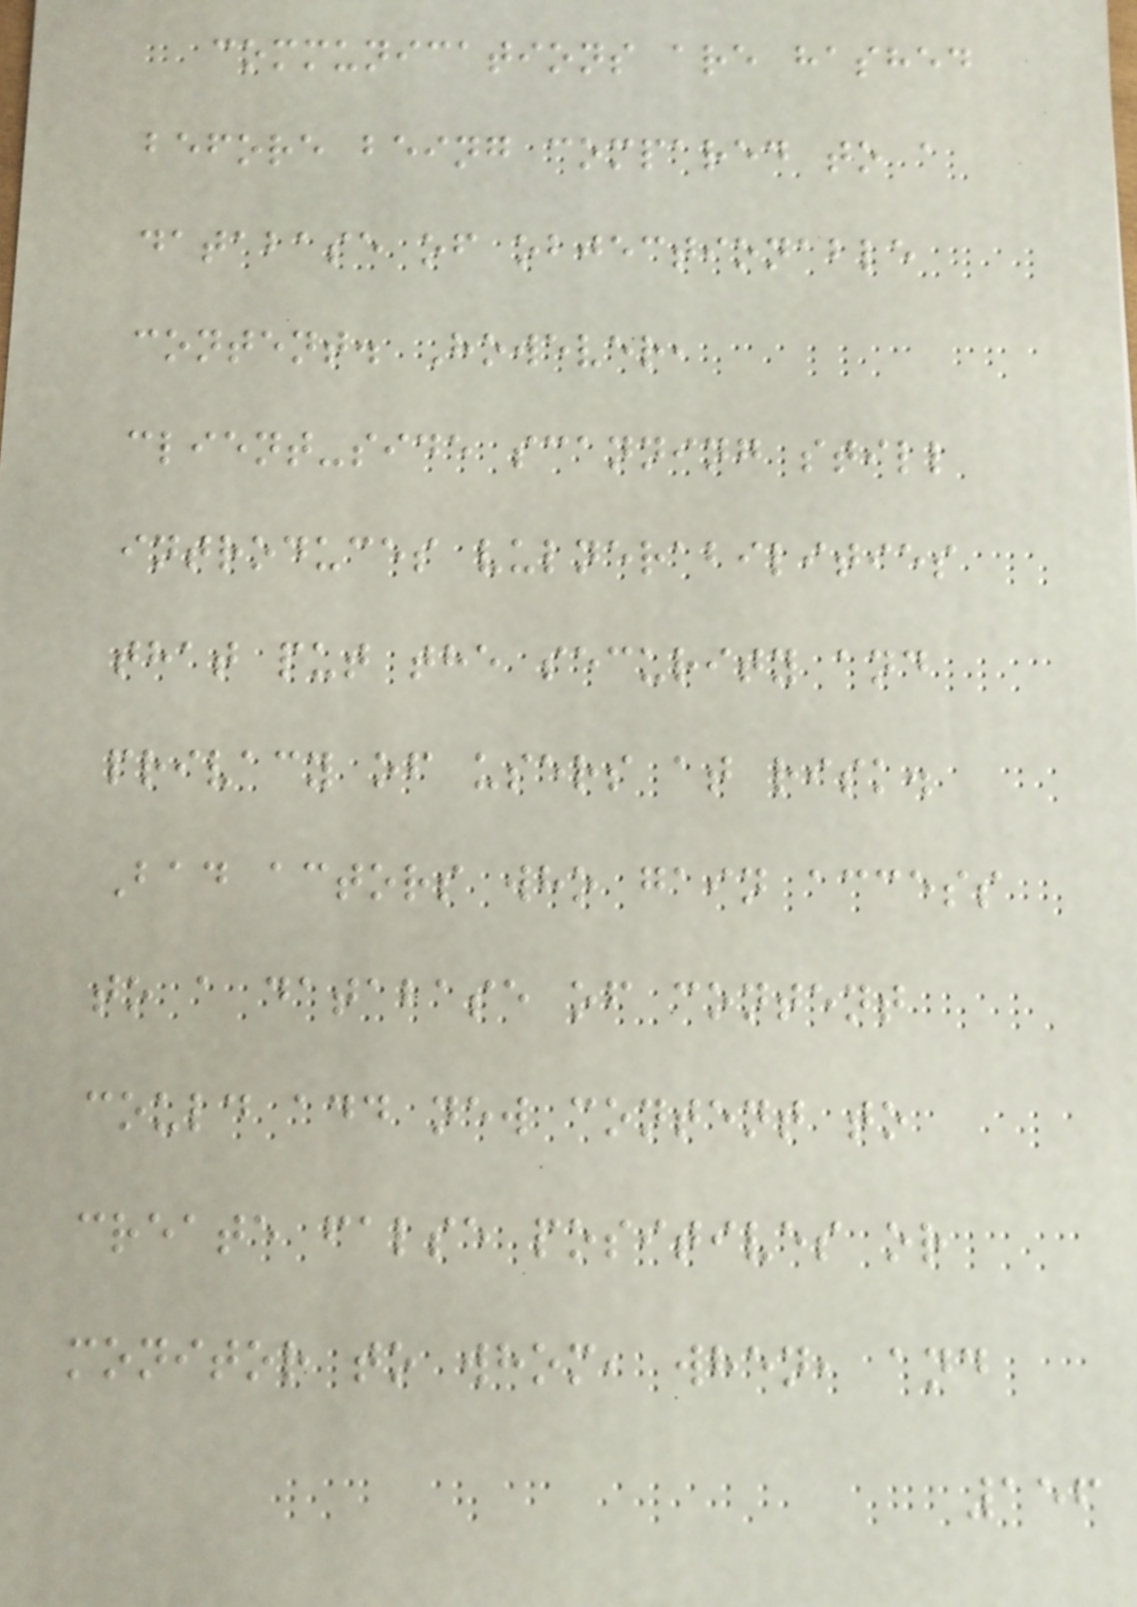communications are hashed
before being compared to a
database of objectionable
content. However,
client-side scanning still
introduces vulnerabilities
that put the security and
privacy of users at risk.
Bad actors who gain access
to a database of content
could add new content to
create false positives or
monitor to whom, when, and
156
